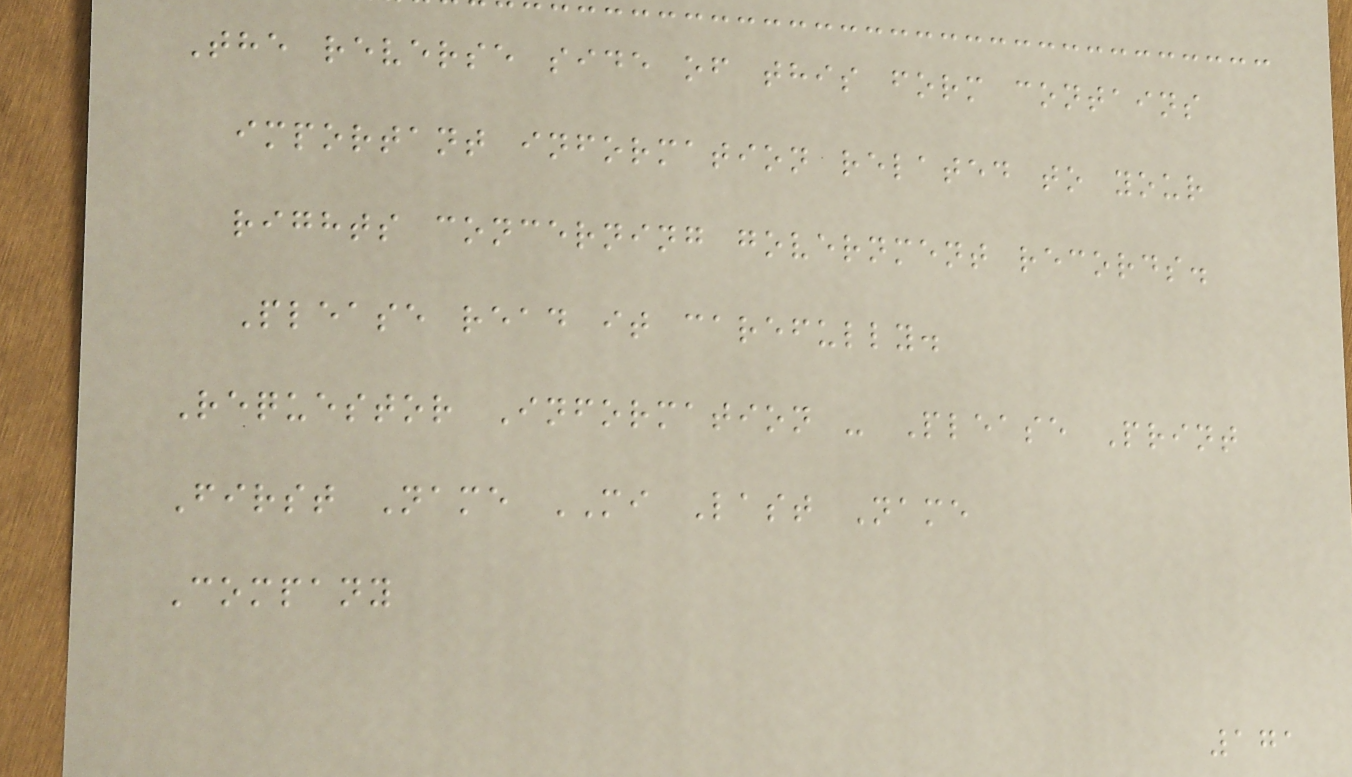The reverse side of this form contains
important information related to your
rights concerning government records.
Please read it carefully.
Requestor Information - Please Print
First Name MI Last Name
Company
171
